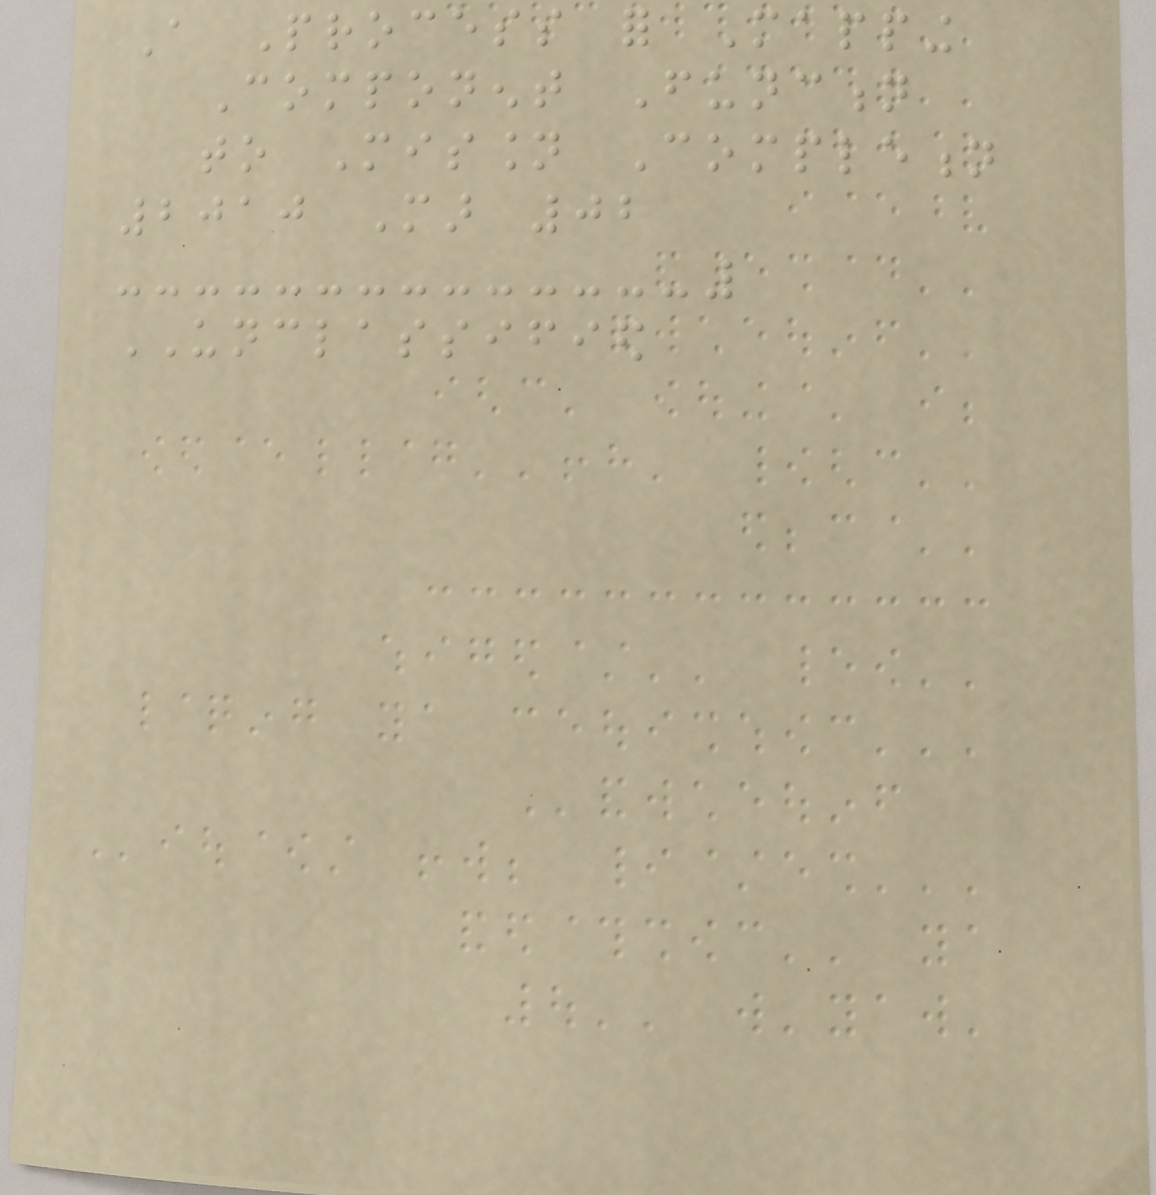A Process for Mapping
Component Function
to Mission Completion
2010 Mar 02
UNCLASSIFIED
